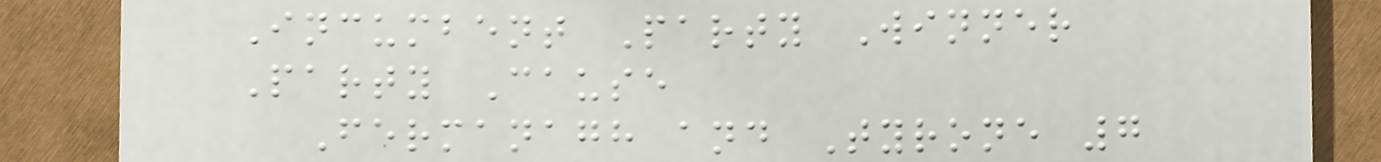Incumbent Party Winner
Party Cause
Fermanagh and Tyrone 7
